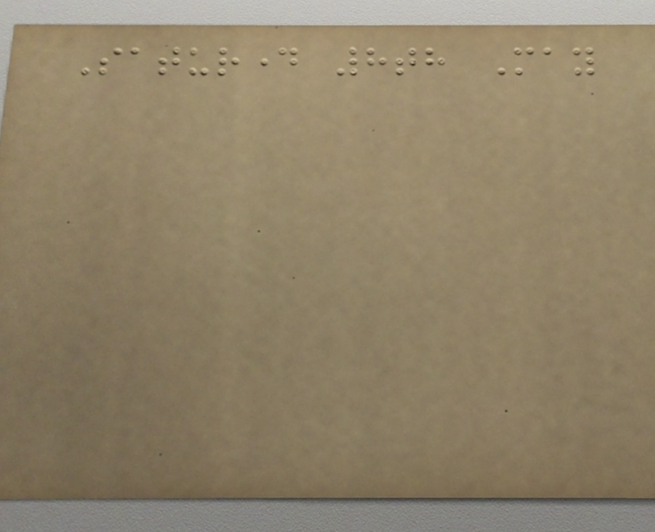Saturday 8th May
